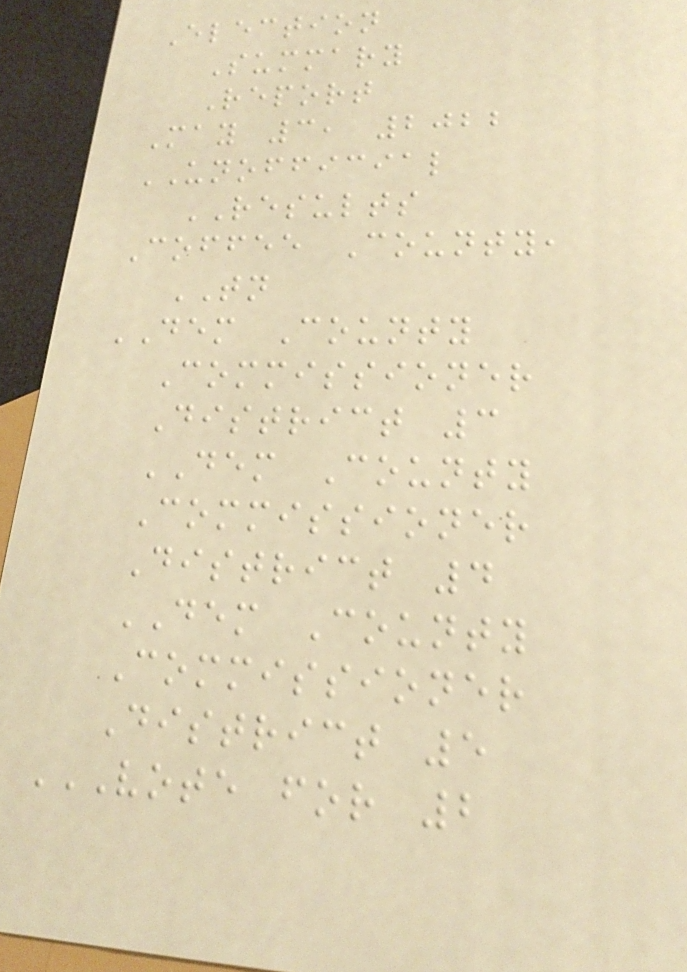Election
Summary
Report
May 3, 2022
UNOFFICIAL
RESULTS
Coffee County,
TN
DEM County
Commissioner
District 3
DEM County
Commissioner
District 4
DEM County
Commissioner
District 5
VOTE FOR 2
